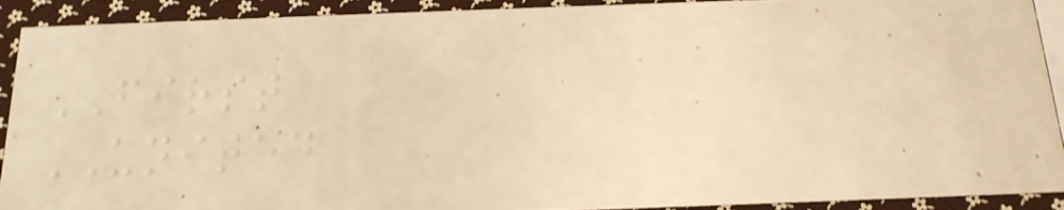FIRST
UNITED
